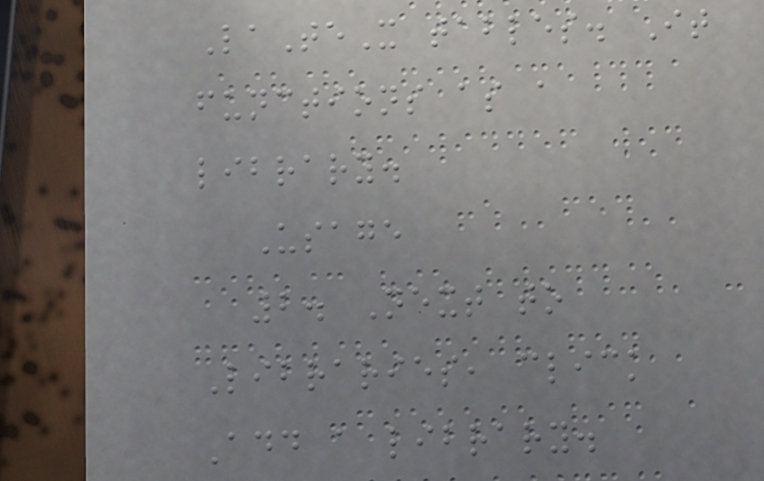LaTeX tables. It
functions as a
library.
Usage
2. Next to
Libraries, click
Add a library.
